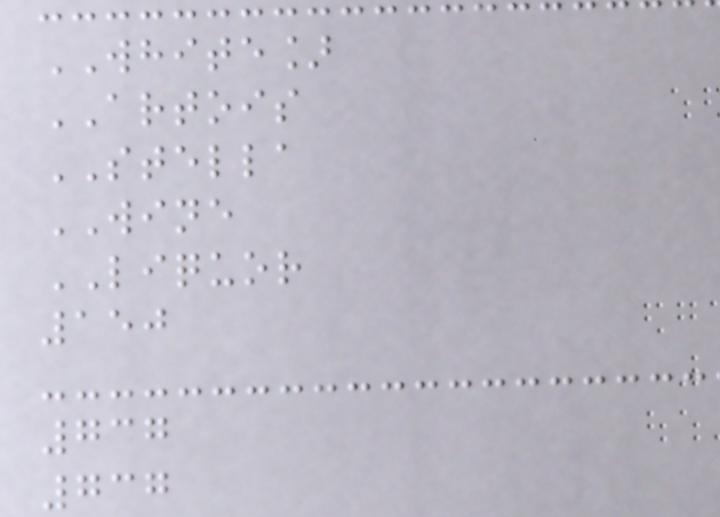WHITE]
ARTOIS
STELLA
WINE
LIQUOR
150
737
737
